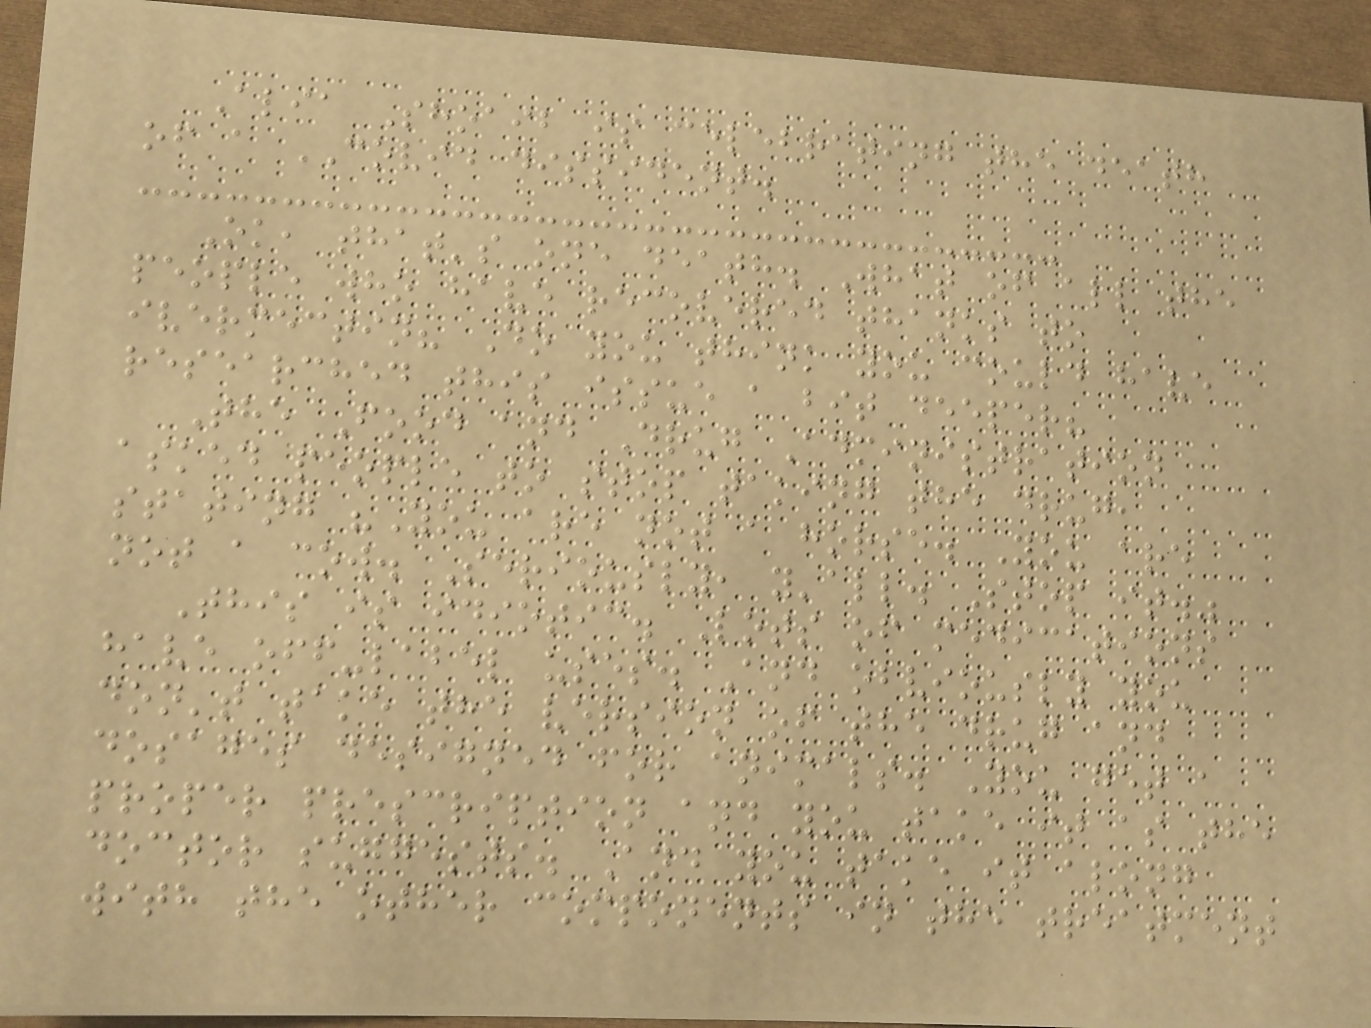Alia Shoaib is celebrating the death
of a COVID dissident.
Ok, that's one death. What of all the
people who have recovered thanks to
ivermectin? Do you think you could have
researched this issue a bit deeper?
The Food and Drug Administration
asked people to stop taking the drug,
stating "You are not a horse. You are
not a cow. Seriously, y'all. Stop it."
This is idiotic. Lots of medications
have off-label uses. And obviously you
don't take the version of the drug and
dosages designed for animals. You get a
proper prescription and you take it as the
doctor suggests. And you take it along
with the other components in the treatment
